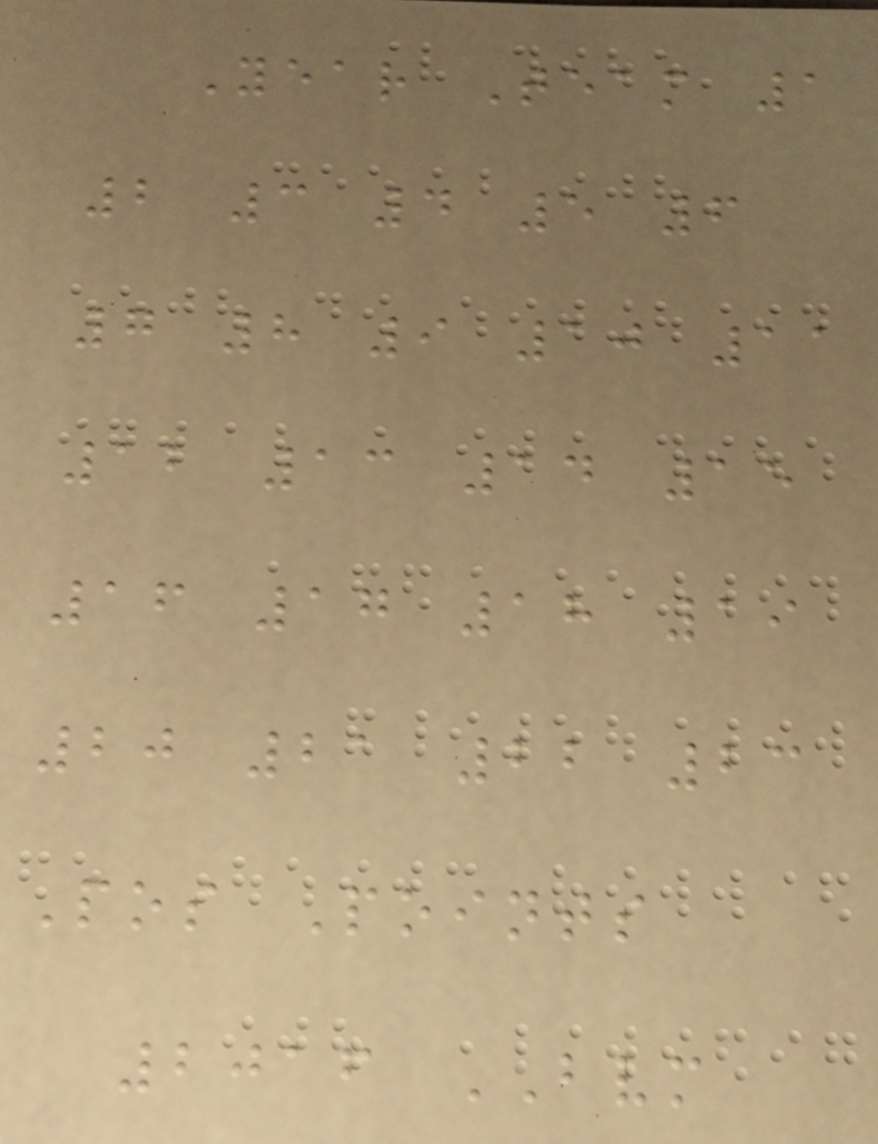Year Team 1
2 3 4 5 6
7 8 9 10 11
12 13 14 15
16 17 18 19
20 21 22 23
Pos Points
2016 BVM
